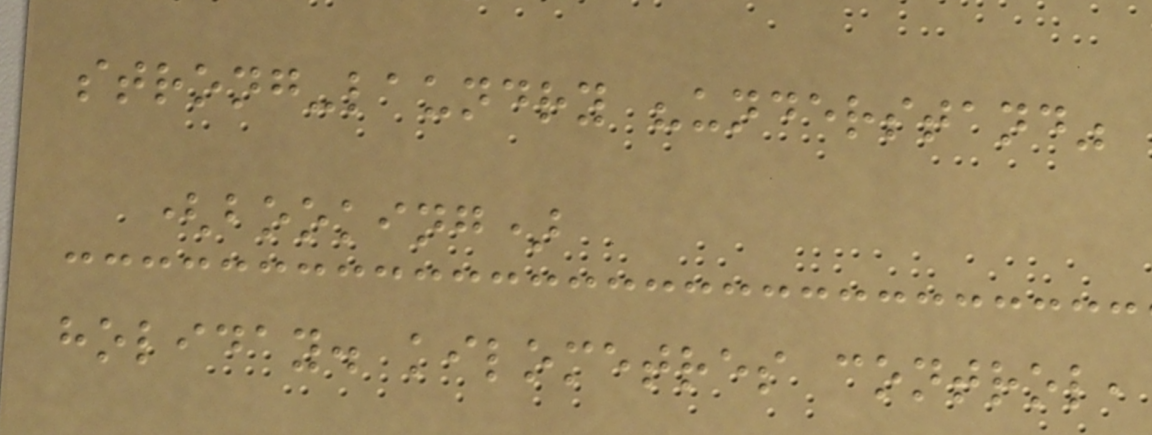strong-laundry "understand"
(booking)
holiday. kilometres control,
